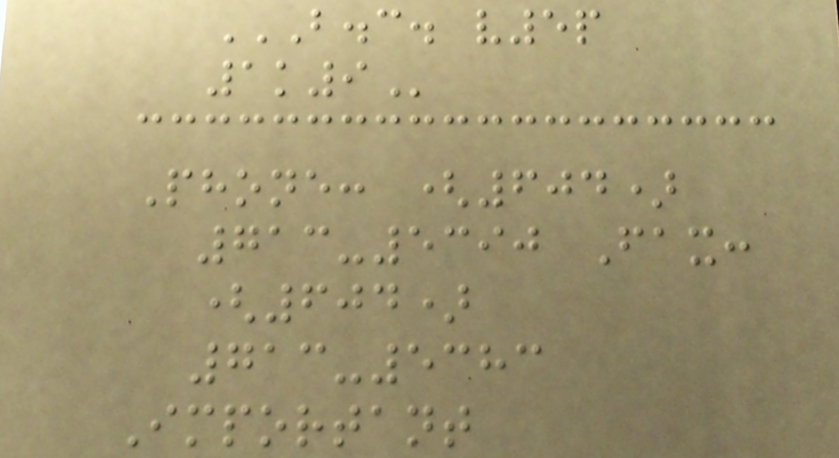B.C. V5P
1K9
Phone: (604)
713-5390 Fax:
(604)
713-5383
Important
